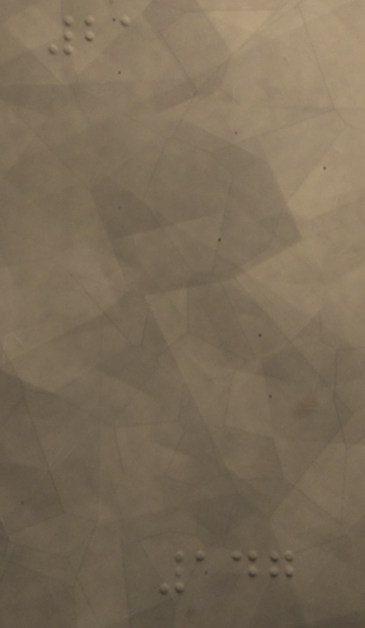21
147
